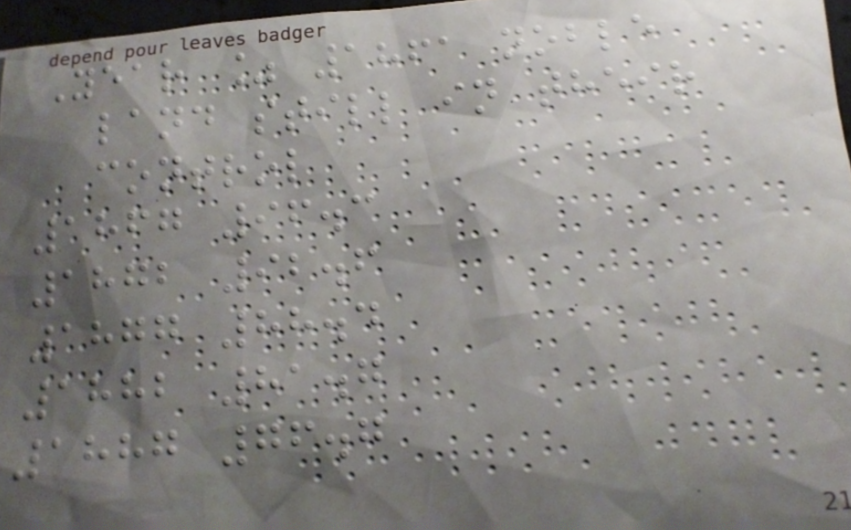Year % 1861 noble
land still in their
control
1867 96.3
1872 92.6
1877 88.4
1882 81.7
1887 76.7
